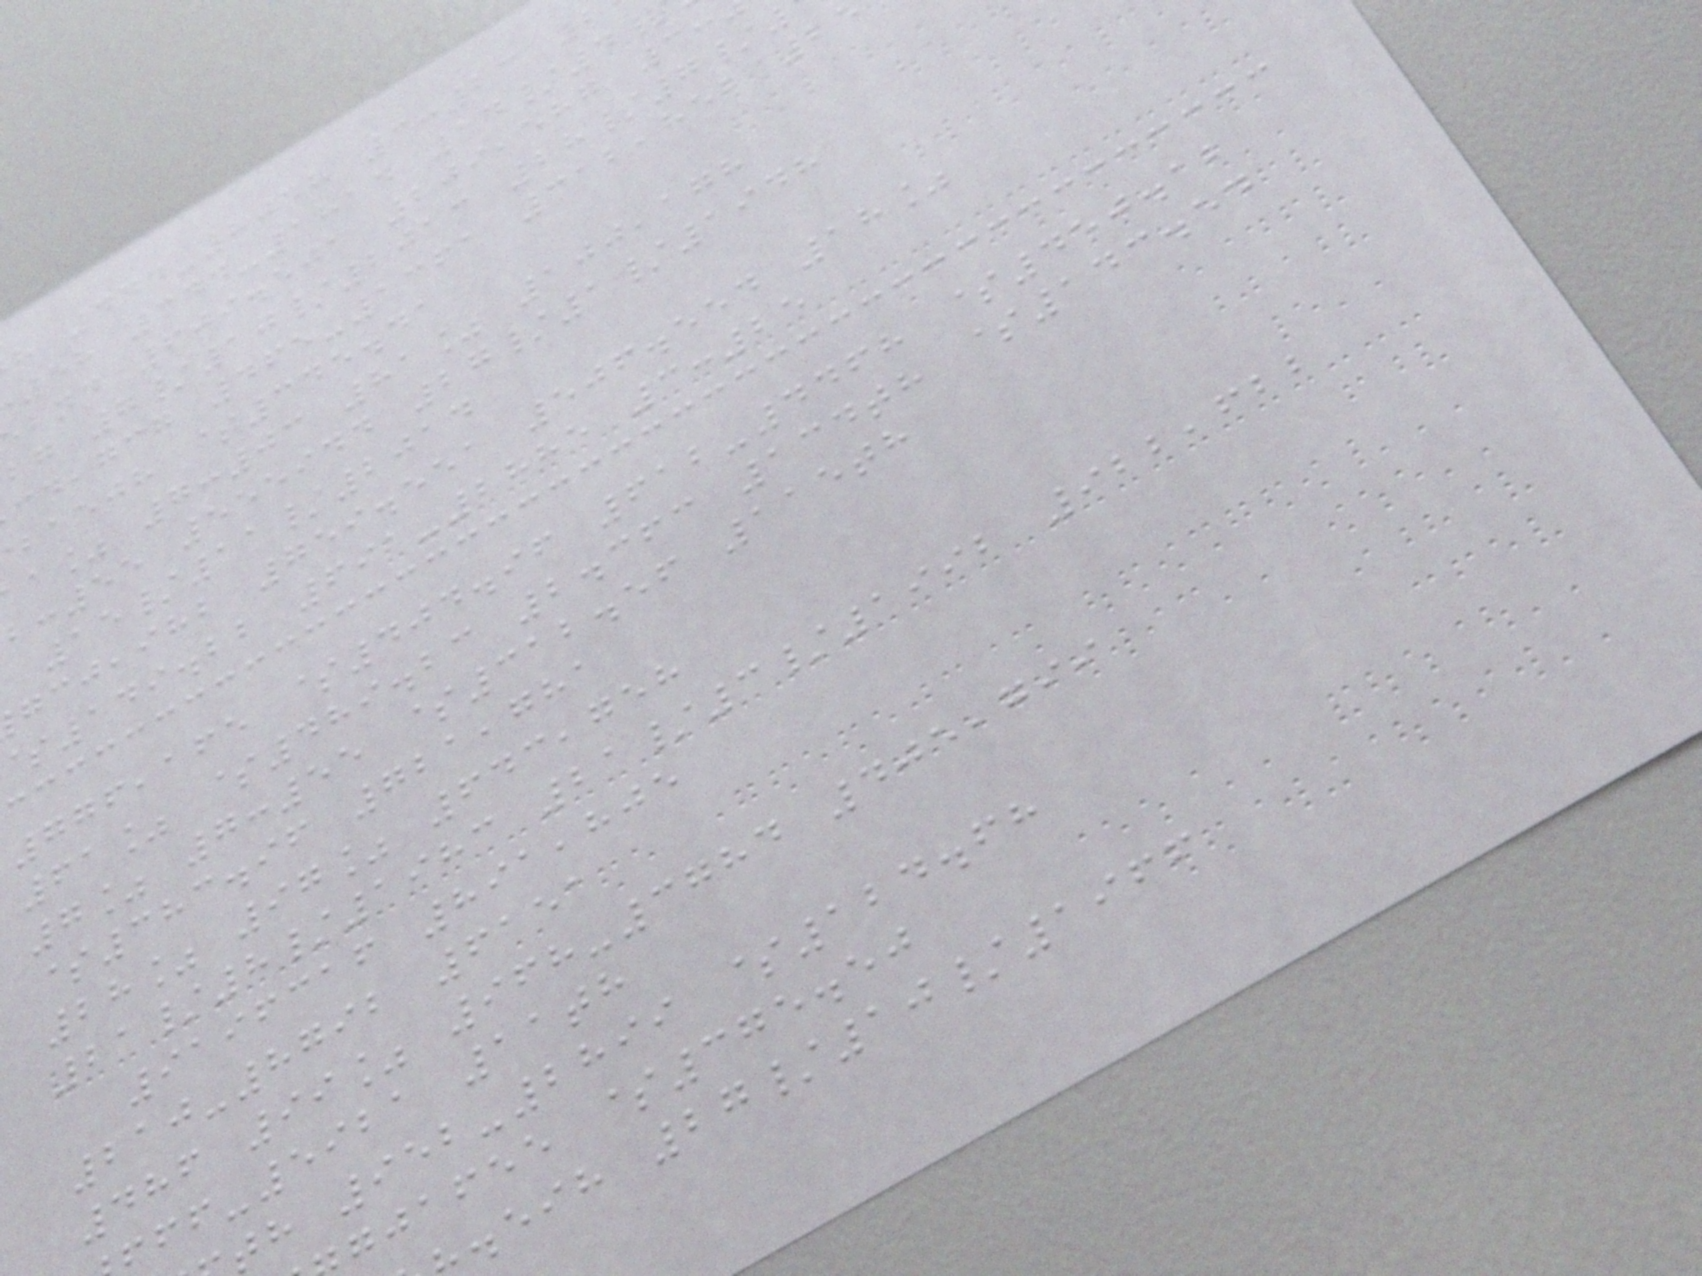h 444-8048 3:23 2
58 344-1814 14/4
bnd 609.501 209,587 3:
bg 7/10/2013 28/7/
,gcg 465-1361 312,852 2
baejh $345.41
a% 7:03 81% 100,178
:55 555944 27/1/1948
15/11/2014
,ihb 759.551 506.554 18%
149.22 691-2885 3:25
776,165 $404.96 612-4468 $450.12
61% $489.23 2.363 134th $143.54
7% 7:55 $312.56 115th
$383.96 721,781
28% 97% 643,758
21/8/1983 21/3/1992 922,622
9196316 891,805
210-8792 6151
486 99% 968-3784 405,799
-5921 11th
th 952-2899 $124.68
gjafee $375.50
.eih 27/10/1966
